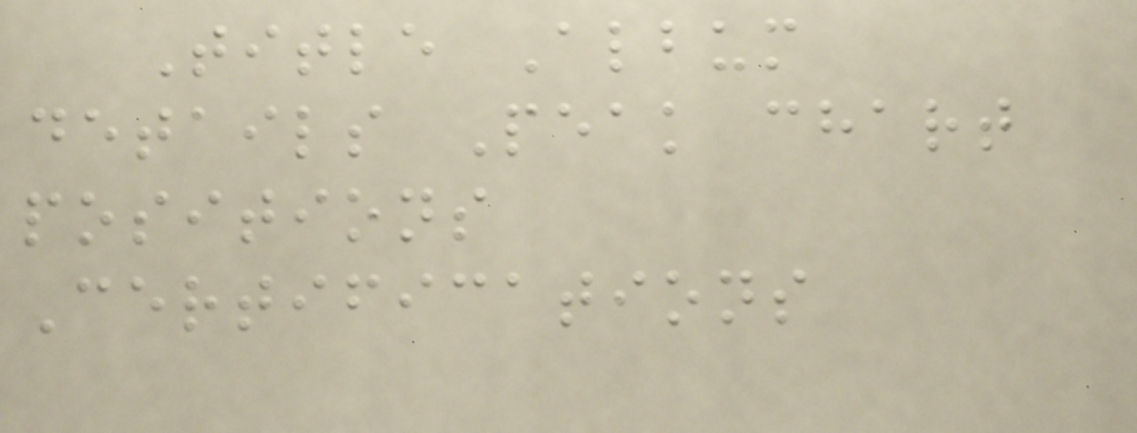Title Album
details Peak chart
positions
Certifications
